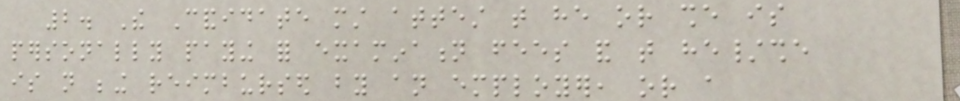2. The Candidate must attest that he or she is
personally paying for examination fees and that he/she
is not being reimbursed by an employer, or a
